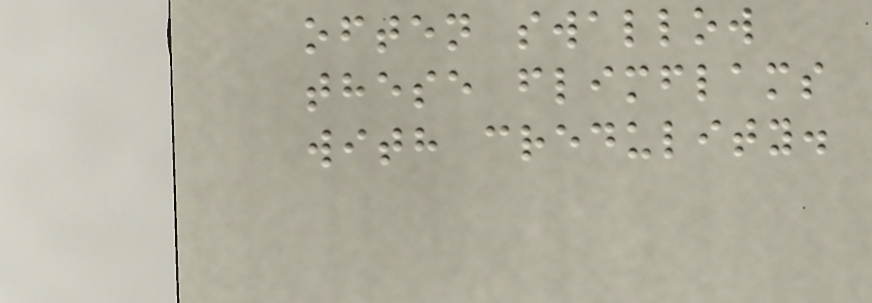often swallow
these flimflams
with credulity.
